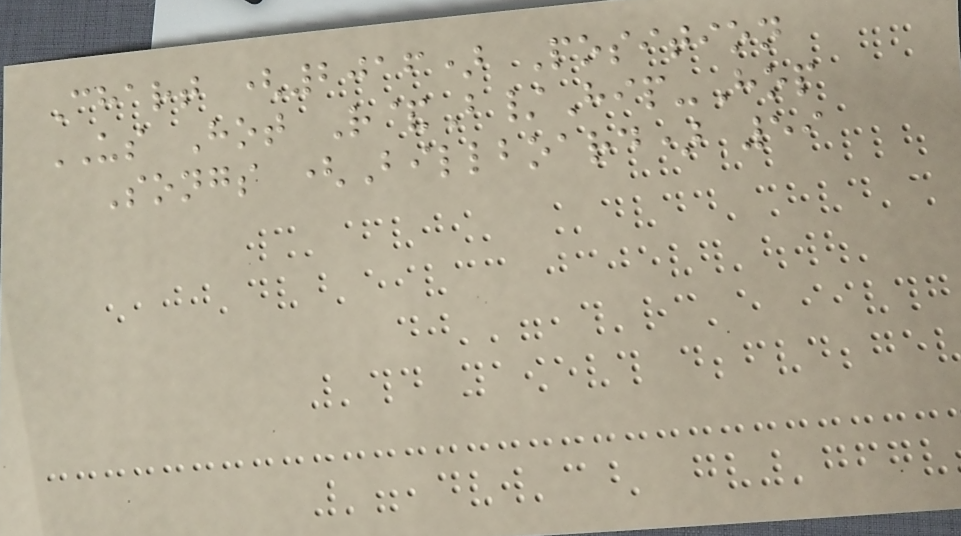Chart (2016) Position
US Hot R&B/Hip-Hop
Songs (Billboard) 59
